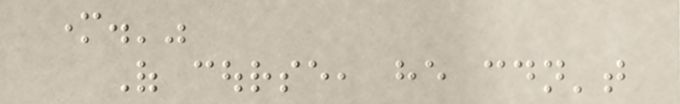mother.'"
Of course, he couldn't
